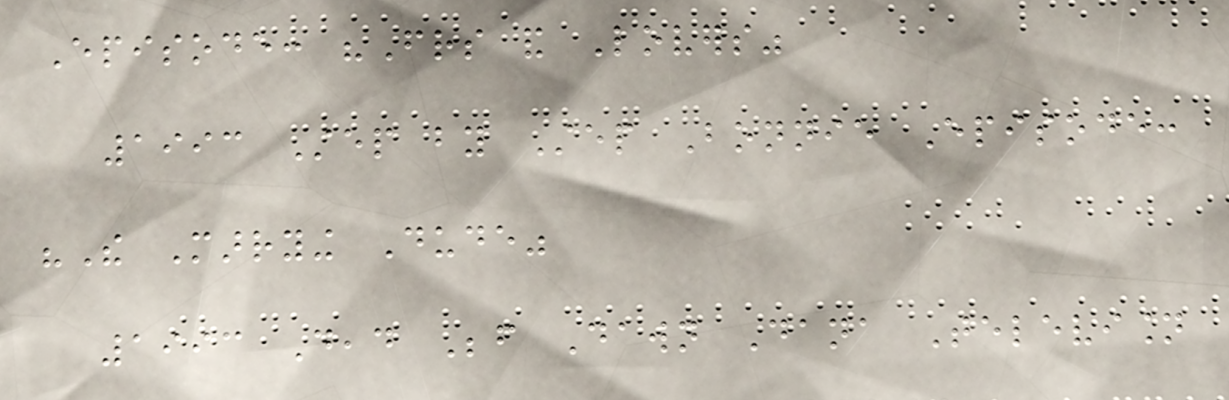Episode: "Friends and Lovers"
1993 Step by Step Bonnie Episode:
"The Marrying Dude"
1993 Dead Before Dawn Dana Television
